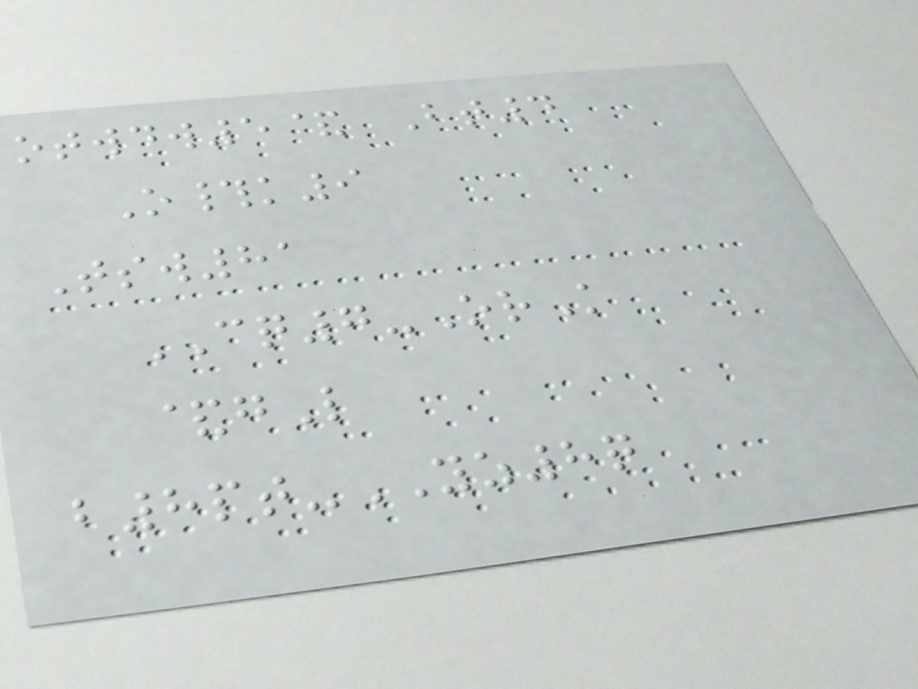otwdw5& Bt4
O#k9
Tsw81
CQ7-OrK
&gL
b8pt-YZ8q
